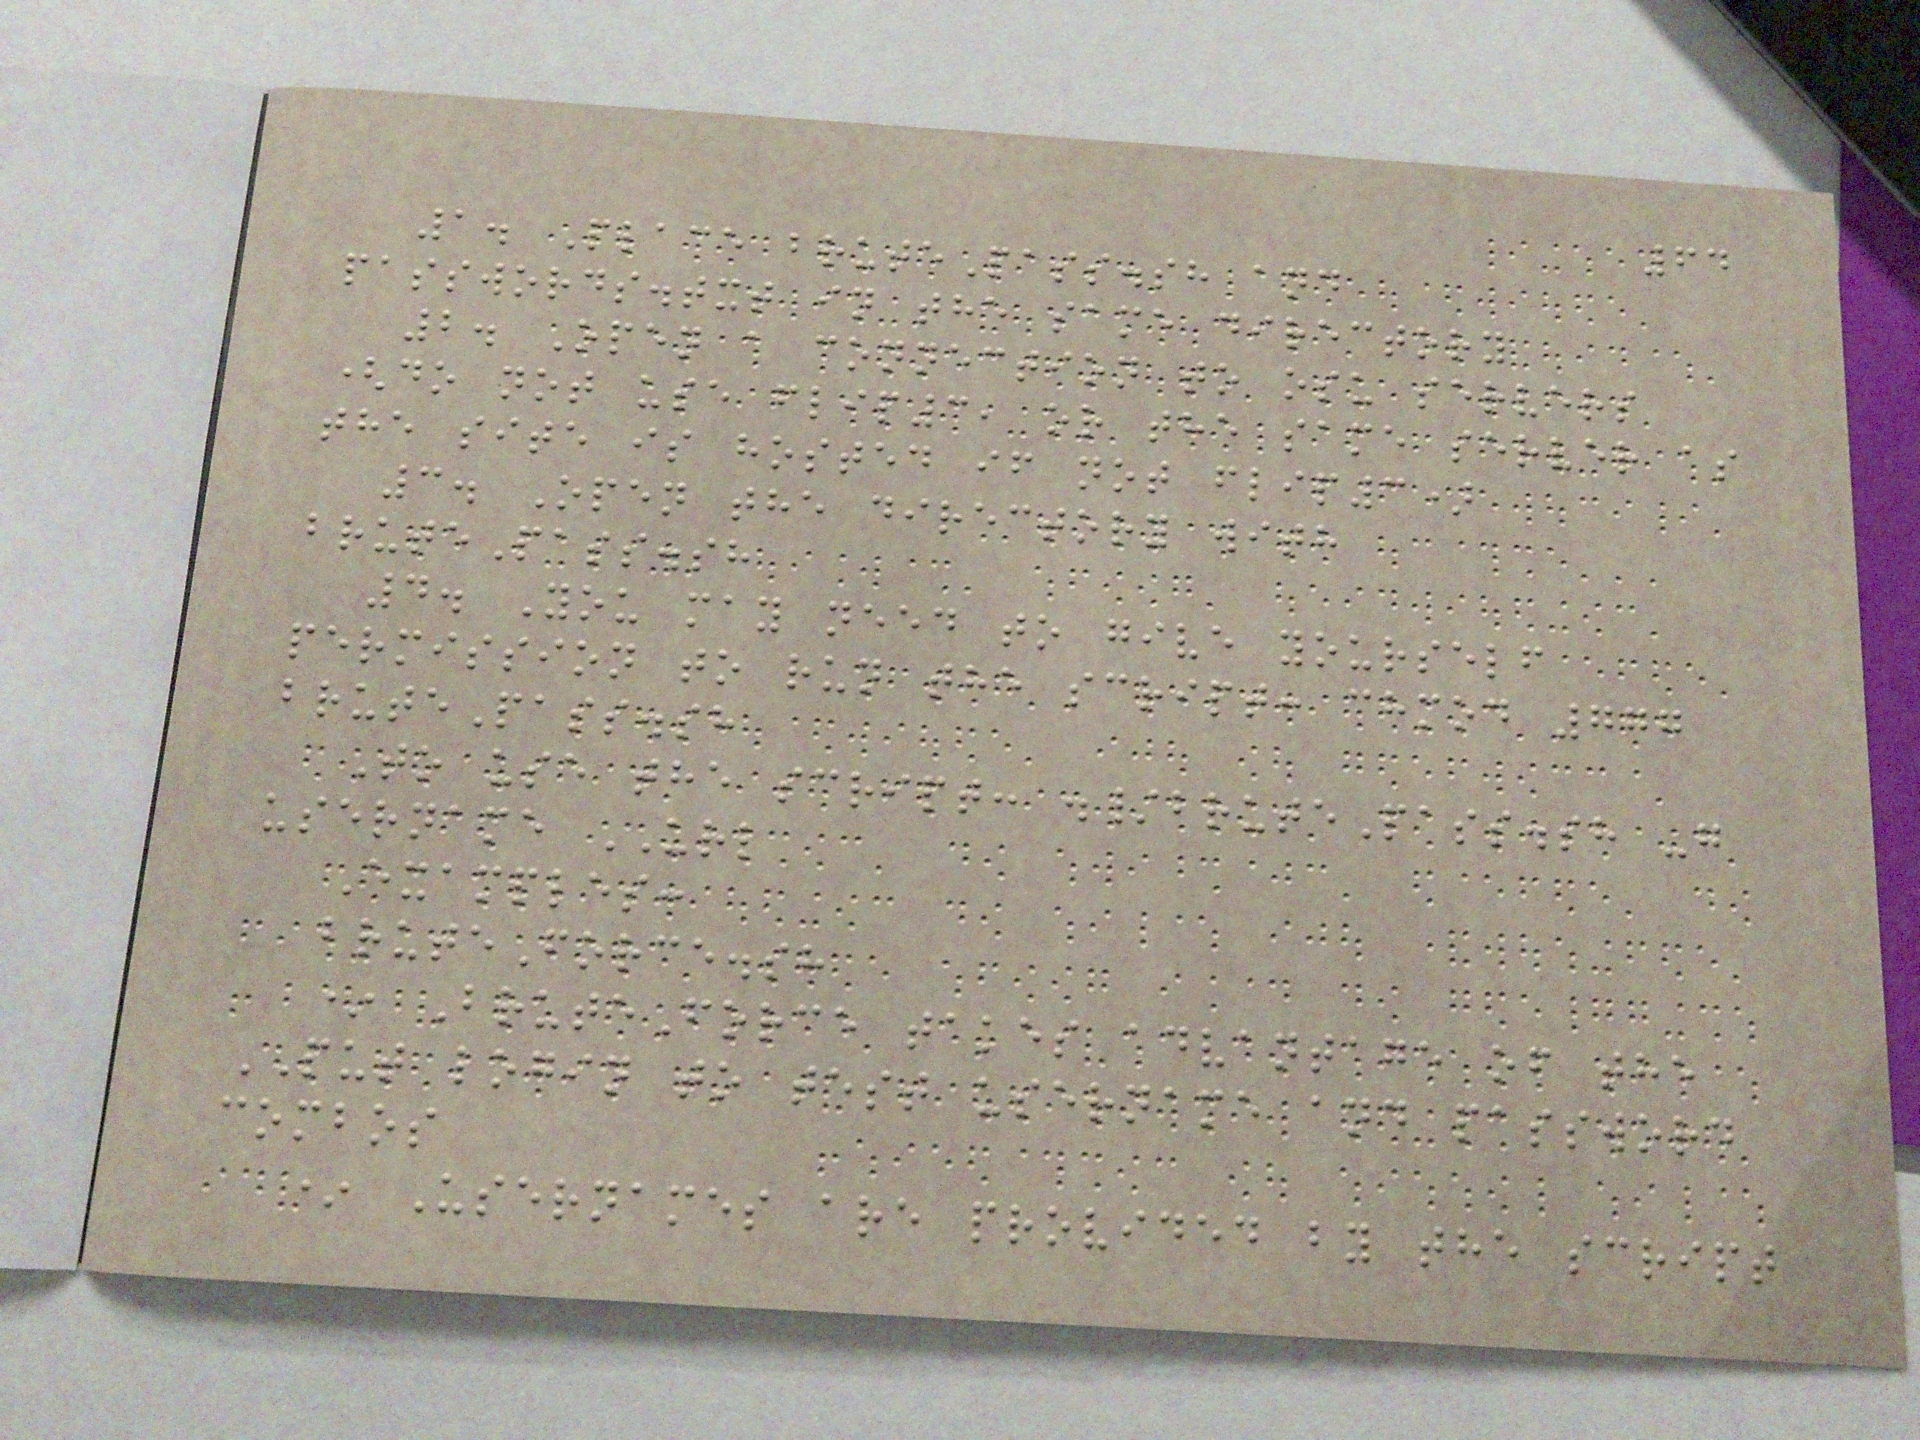64
1. Place brutePass.sh and
passwords.txt in the same directory
2. Open a connection to osu servers
(do not use flip3, or the same server as
the site is hosted if not flip3)
3. Open the directory with
brutePass.sh
4. You may need to give yourself
permission to run the script: chmod 777
brutePass.sh
To use the script: ./brutePass.sh -g
username URL
Examples:
bruteForce.sh
* BruteForce takes advantage of the
PUT login to test username and password
combos
* Usernames are provided by the script
